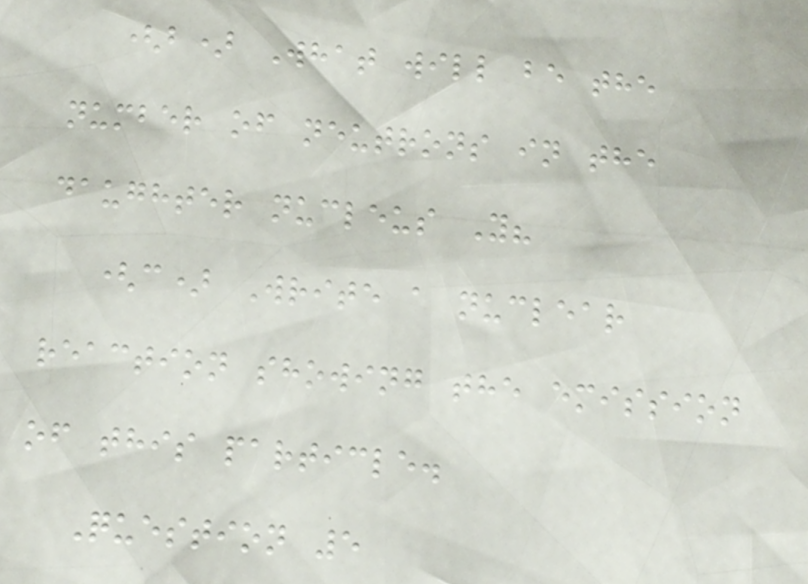(b) What will be the
number of neutrons in the
daughter nucleus Y?
(c) Write a nuclear
reaction showing the emission
of this particle.
Question 5
